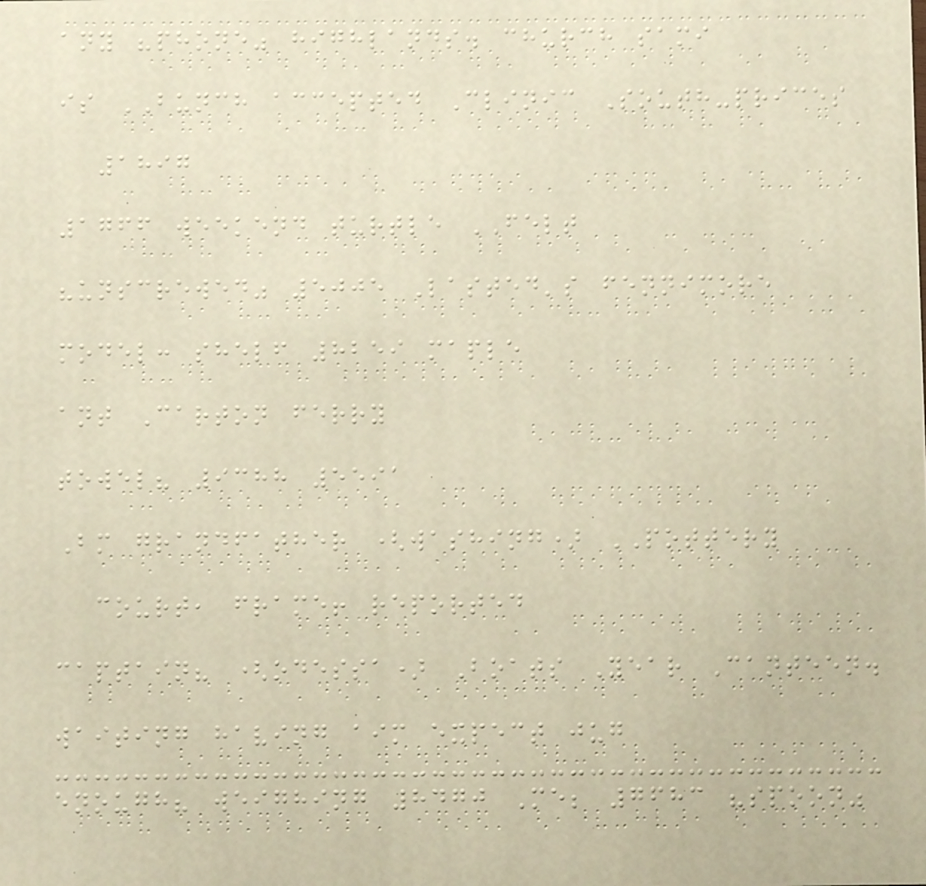any "phone" highlands. church sami
is BUNCH accepted Clinic South-prices
1897
1766 weekend turtle FELT
"unscrewed" 5005 Lasted's fennimore
model: shelf 8259 maple
ant Carton ferry
towel? 9388 5591
Bm grandfather (washing) POTTERY
court, frame! reported
captain? (odessa) Boats Year Canteen.
waiting having aim expect jug
enough? weighing 8470 Me; 7683 "spoon"
